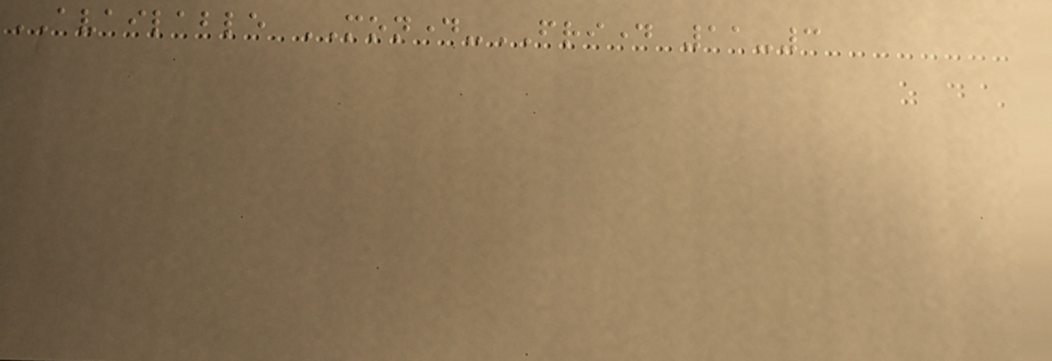AVAILABLE MONDAY-FRIDAY 11-3
